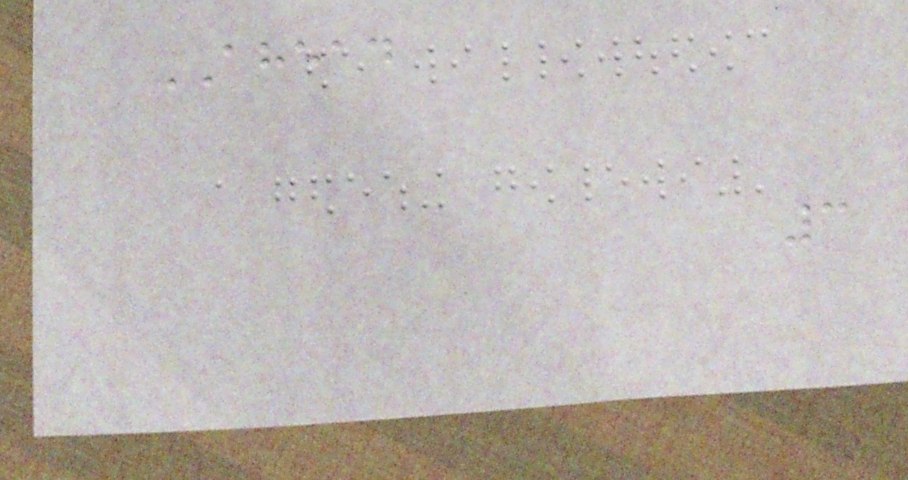AHEAD
3
